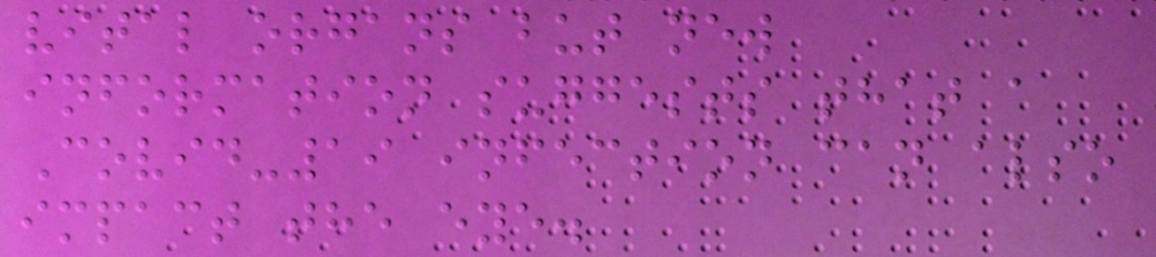vital organs but new
information suggests that a
Covid-19 infection can also
impact the eye.
